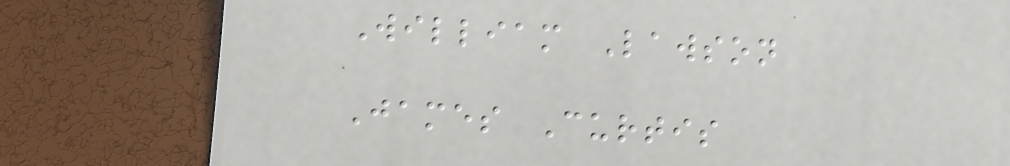William Lawson
James Curtis
